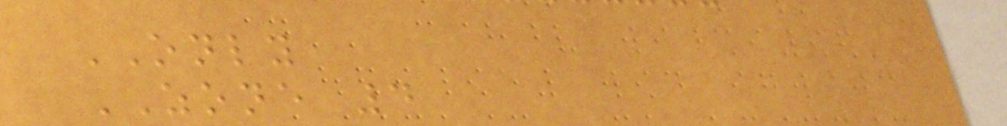ONLY
ZONE 4
